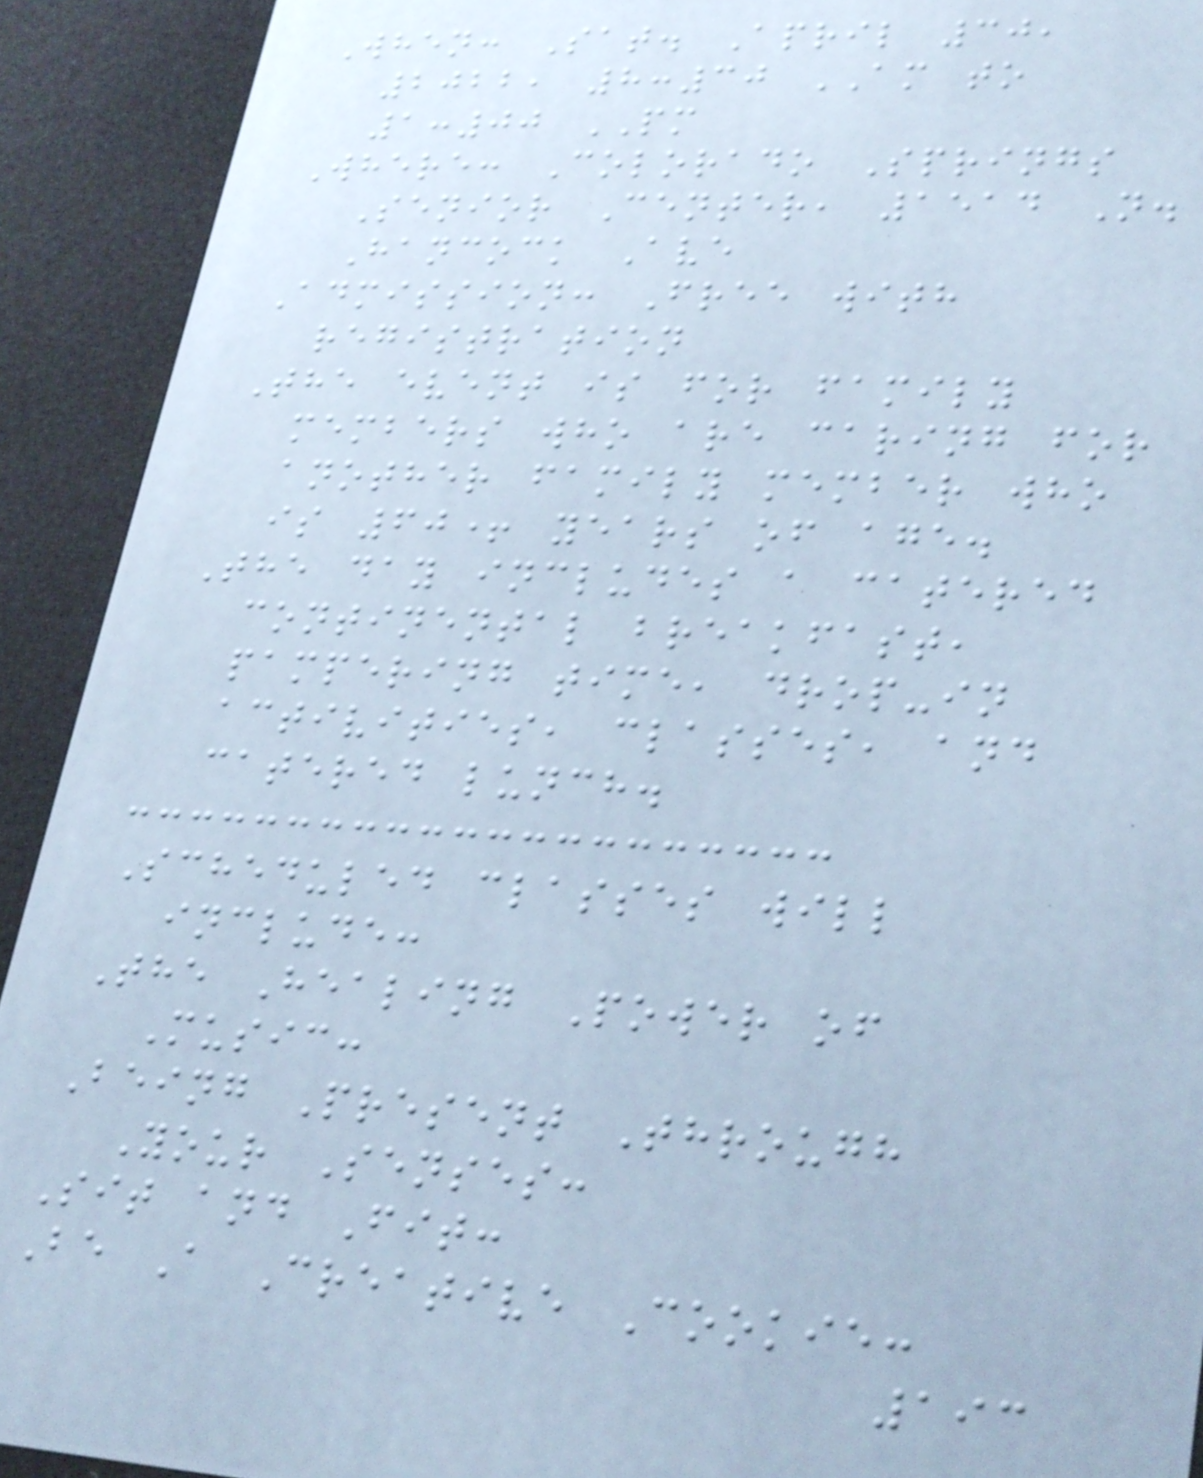When: Sat. April 30,
2022, 8:30 AM to
1:00 PM
Where: Colorado Springs
Senior Center, 1514 N.
Hancock Ave
Admission: Free with
registration
The event is for family
members who are caring for
another family member who
is 60+ years of age.
The day includes a catered
continental breakfast,
pampering time, drop-in
activities, classes, and
catered lunch.
Scheduled classes will
include:
The Healing Power of
Music:
Being Present Through
Your Senses:
Sit and Fit:
Be A Creative Cookie:
193
